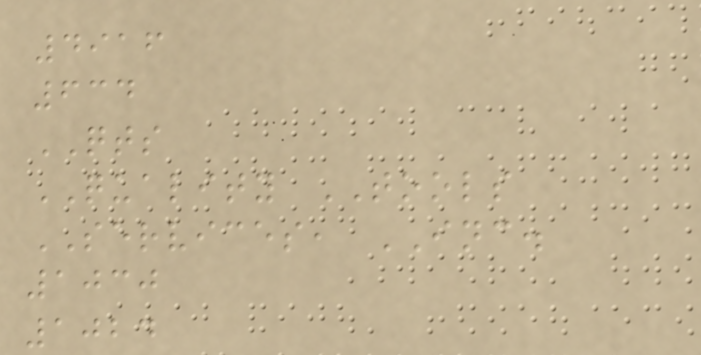4916
634
QTS
QUALITY TOOLS
SERVICES, INC.
1030
1024
